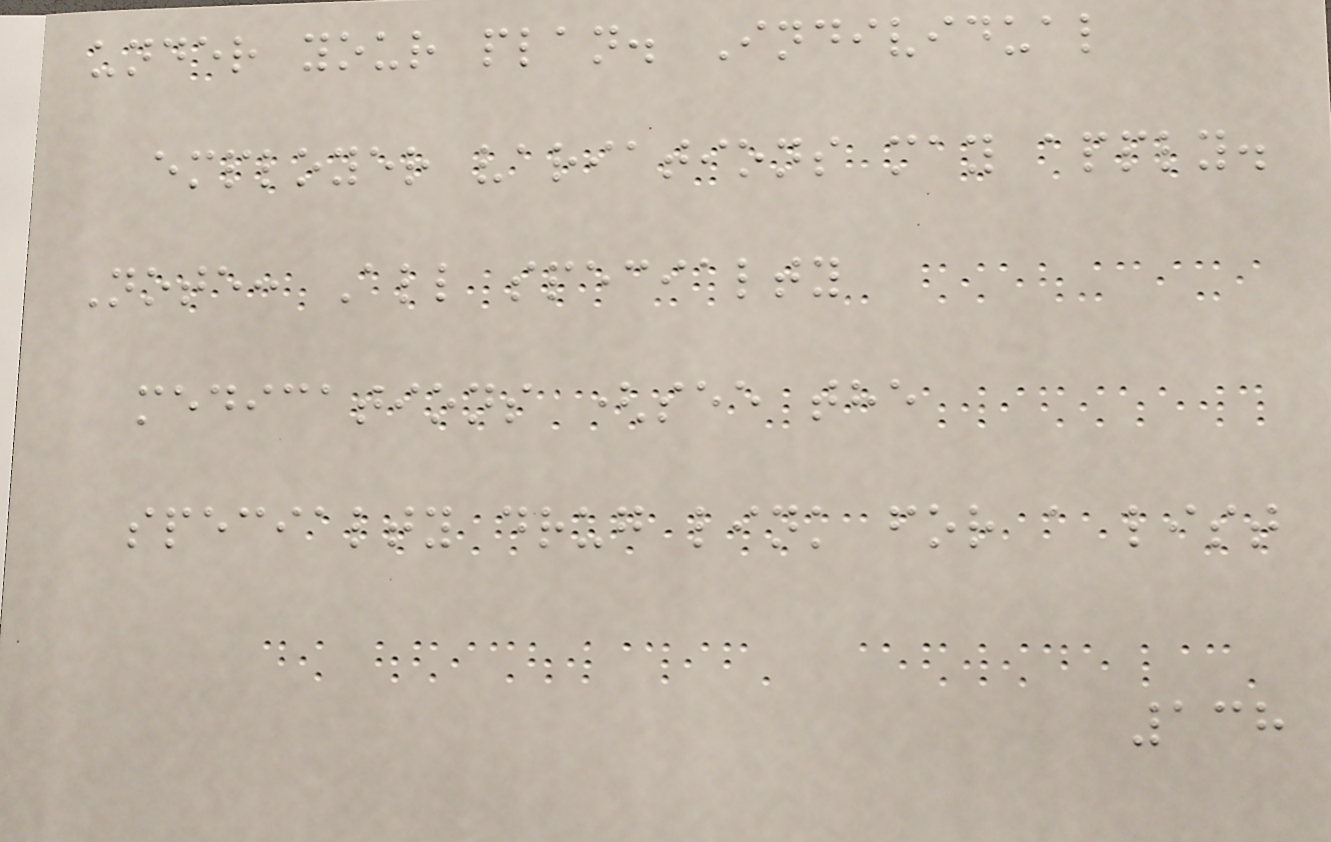under your plan. Individual
employer variations may apply.
Note: All specialty
medications (see the
specialty drug link for a list
138
